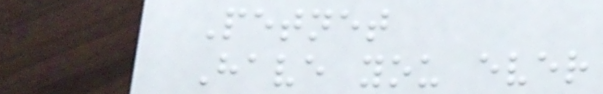Petnet
Have you ever
